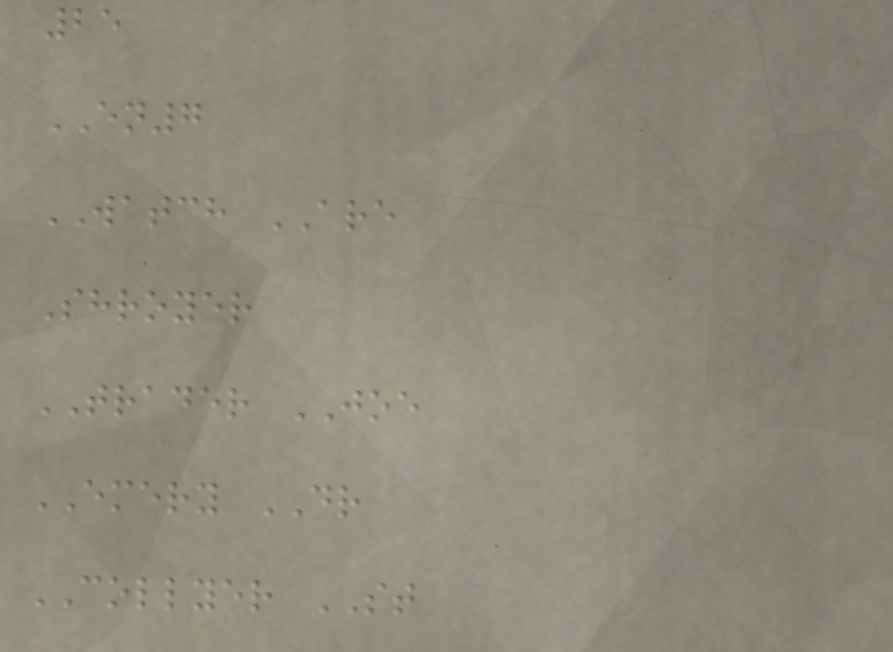25
EN7
WATCH ARE
Shroyer
TRADER JOE
EMERY DR
COLLYER ST
